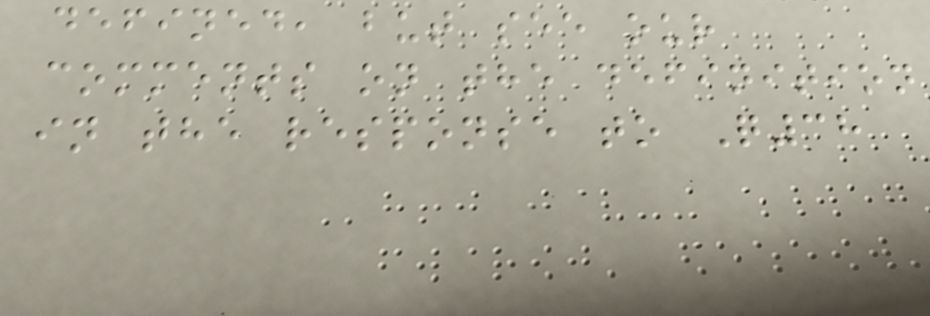defined, but see our
comments on the definition
in the response to Q38
